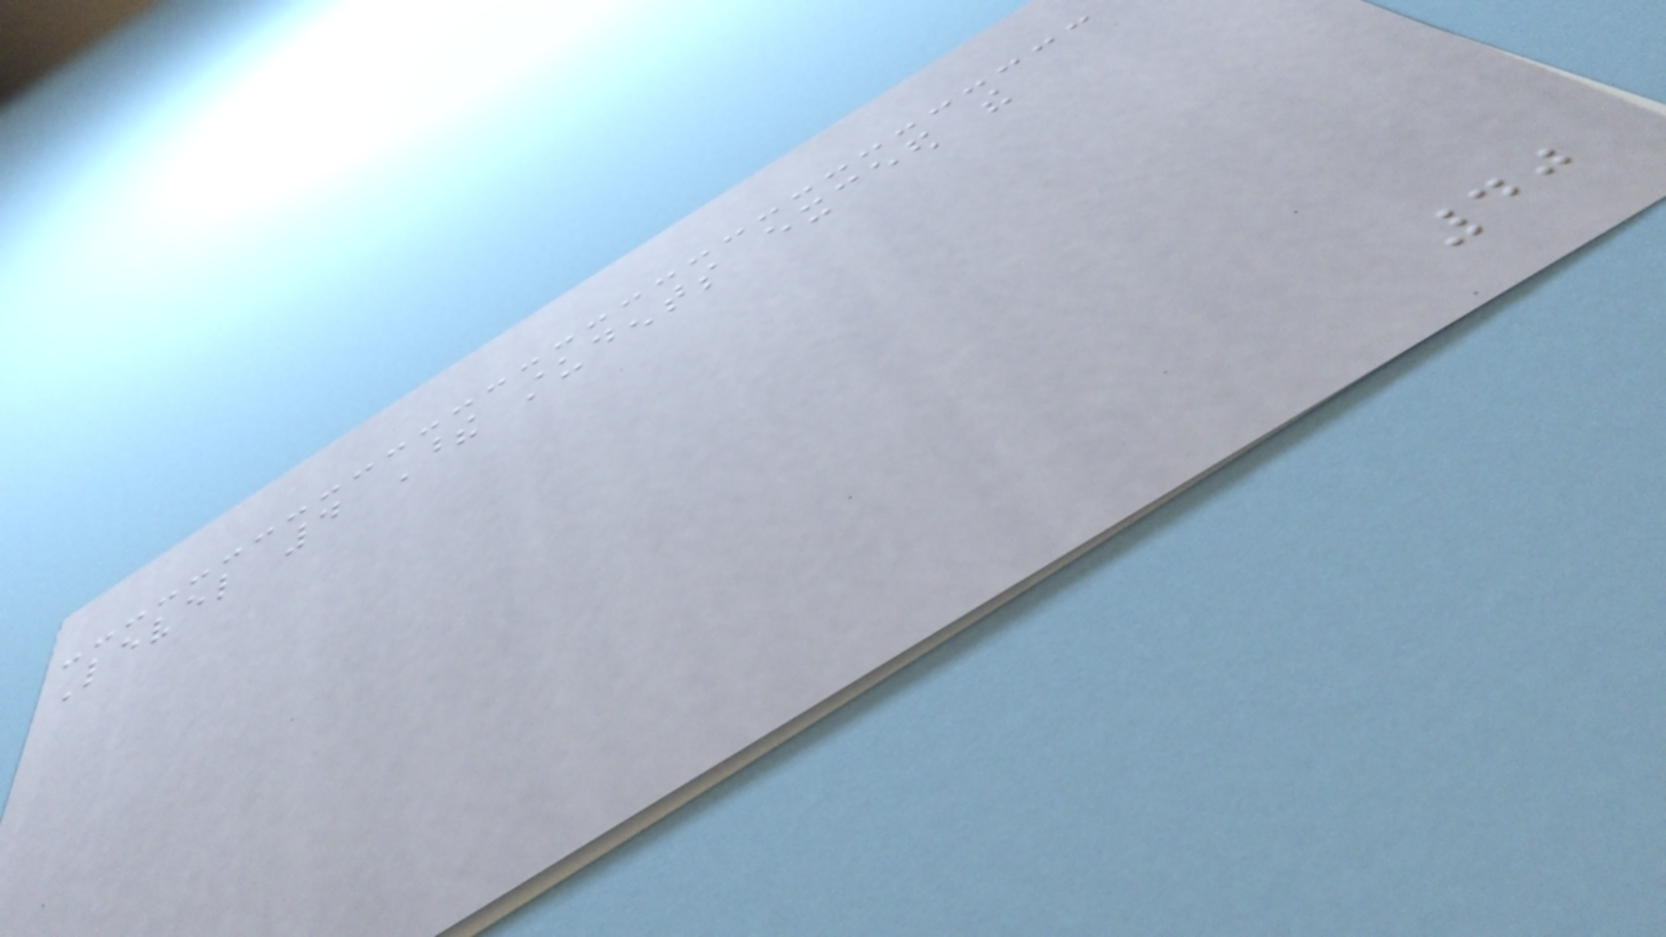Level 4 These students exceed the
40
